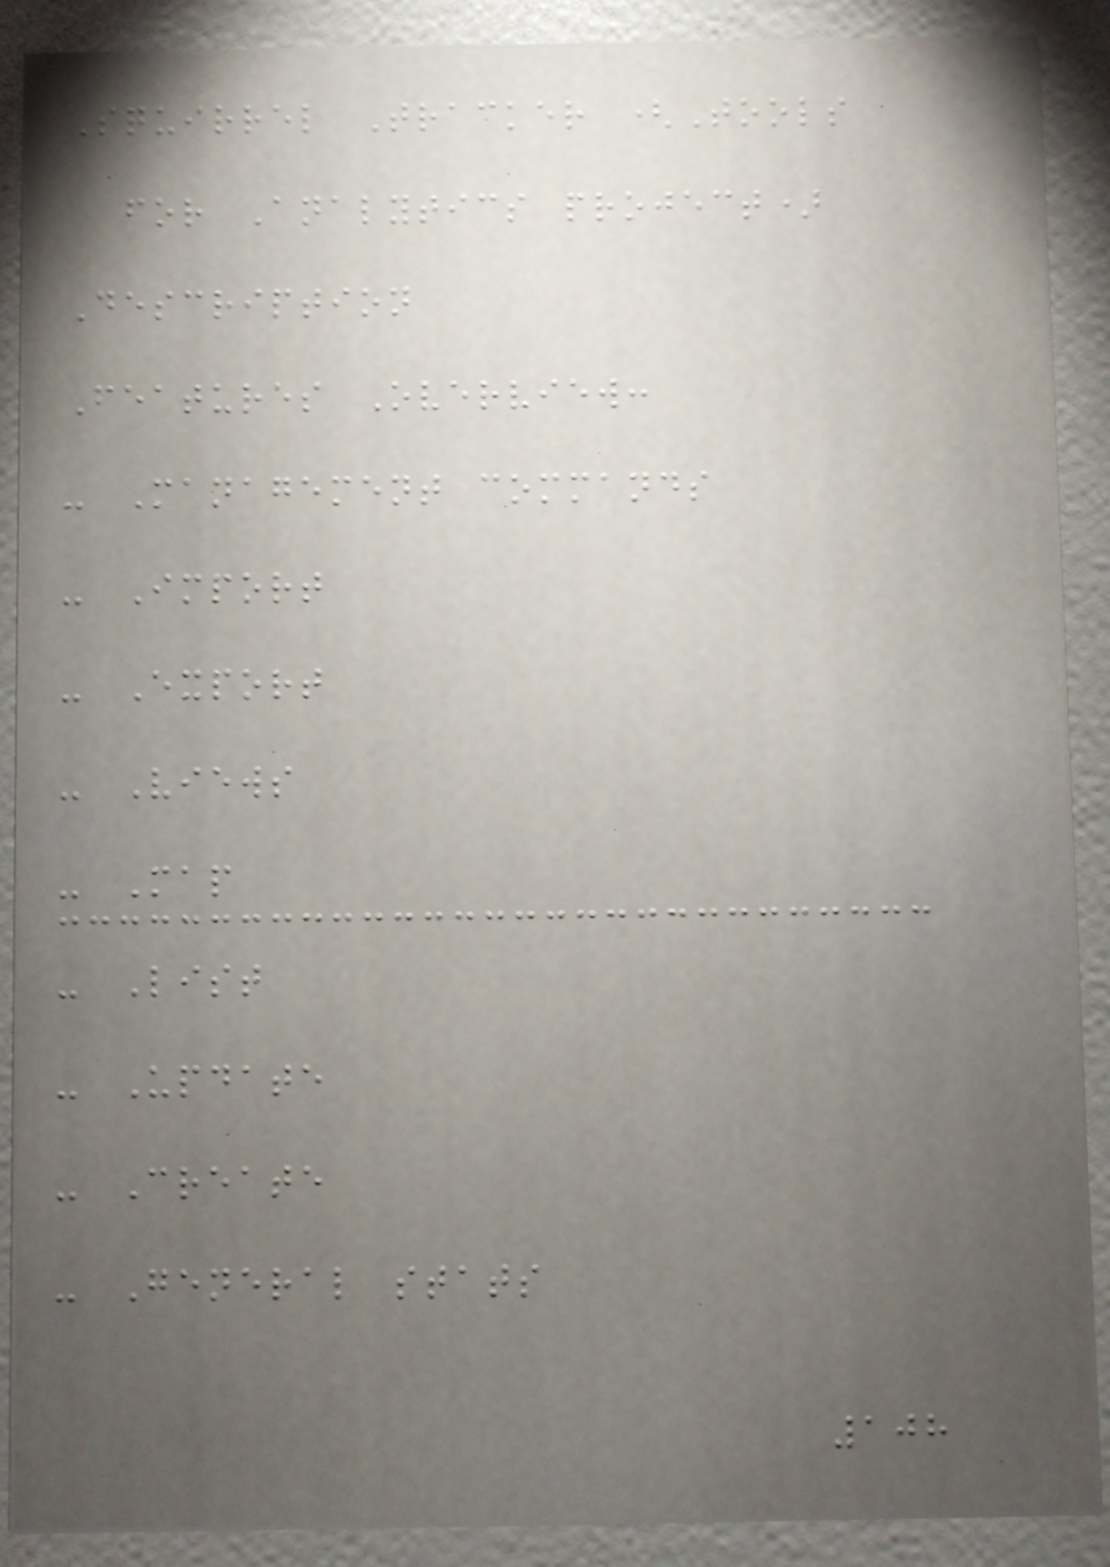Squirrel Tracker (Tools
for Analytics project)
Description
Features Overview:
- Management commands
- Import
- Export
- Views
- Map
- List
- Update
- Create
- General stats
108
